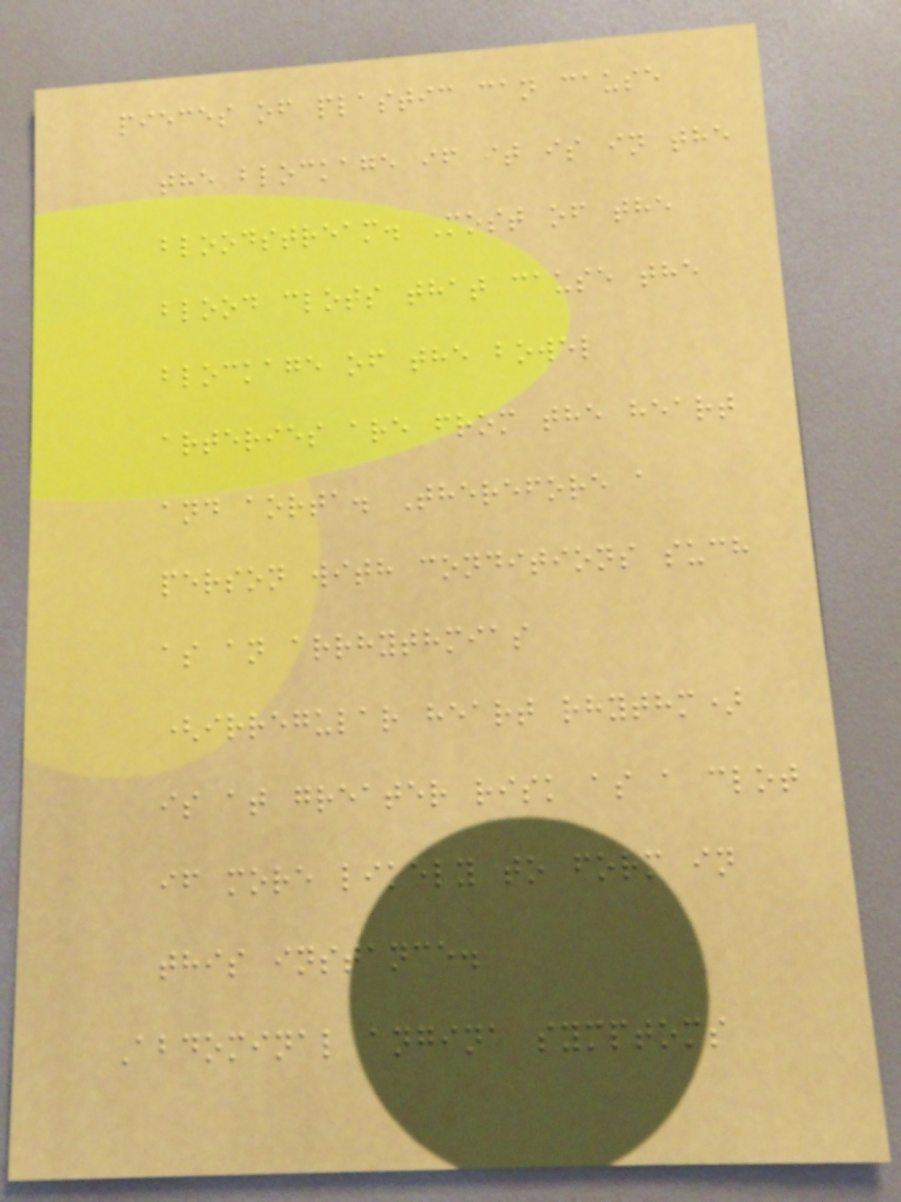pieces of plastic can cause
the blockage if it is in the
bloodstream. Most of the
blood clots that cause the
blockage of the bowel
arteries are from the heart
and aorta. Therefore a
person with conditions such
as an arrhythmias
(irregular heart rhythm)
is at greater risk as a clot
if more likely to form in
this instance.
Abdominal angina symptoms
